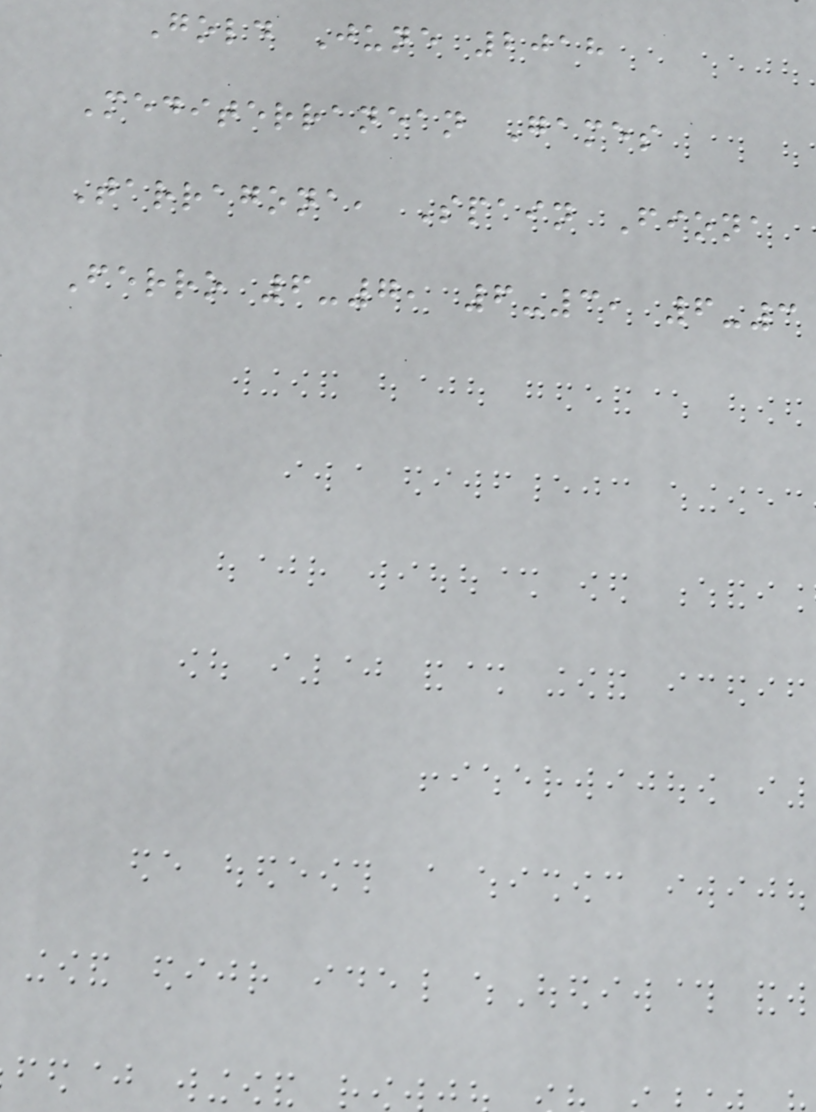Gold June 2018
Mediterranean Games
Tarragona, Spain Fiona
Ferro 6-7, 6-3, 6-3
